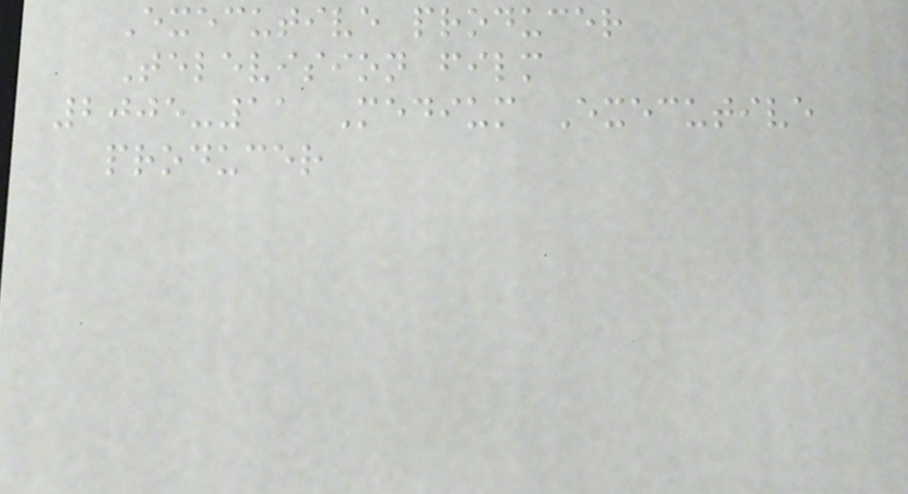Executive producer
Television film
2005-11 Medium Executive
producer
